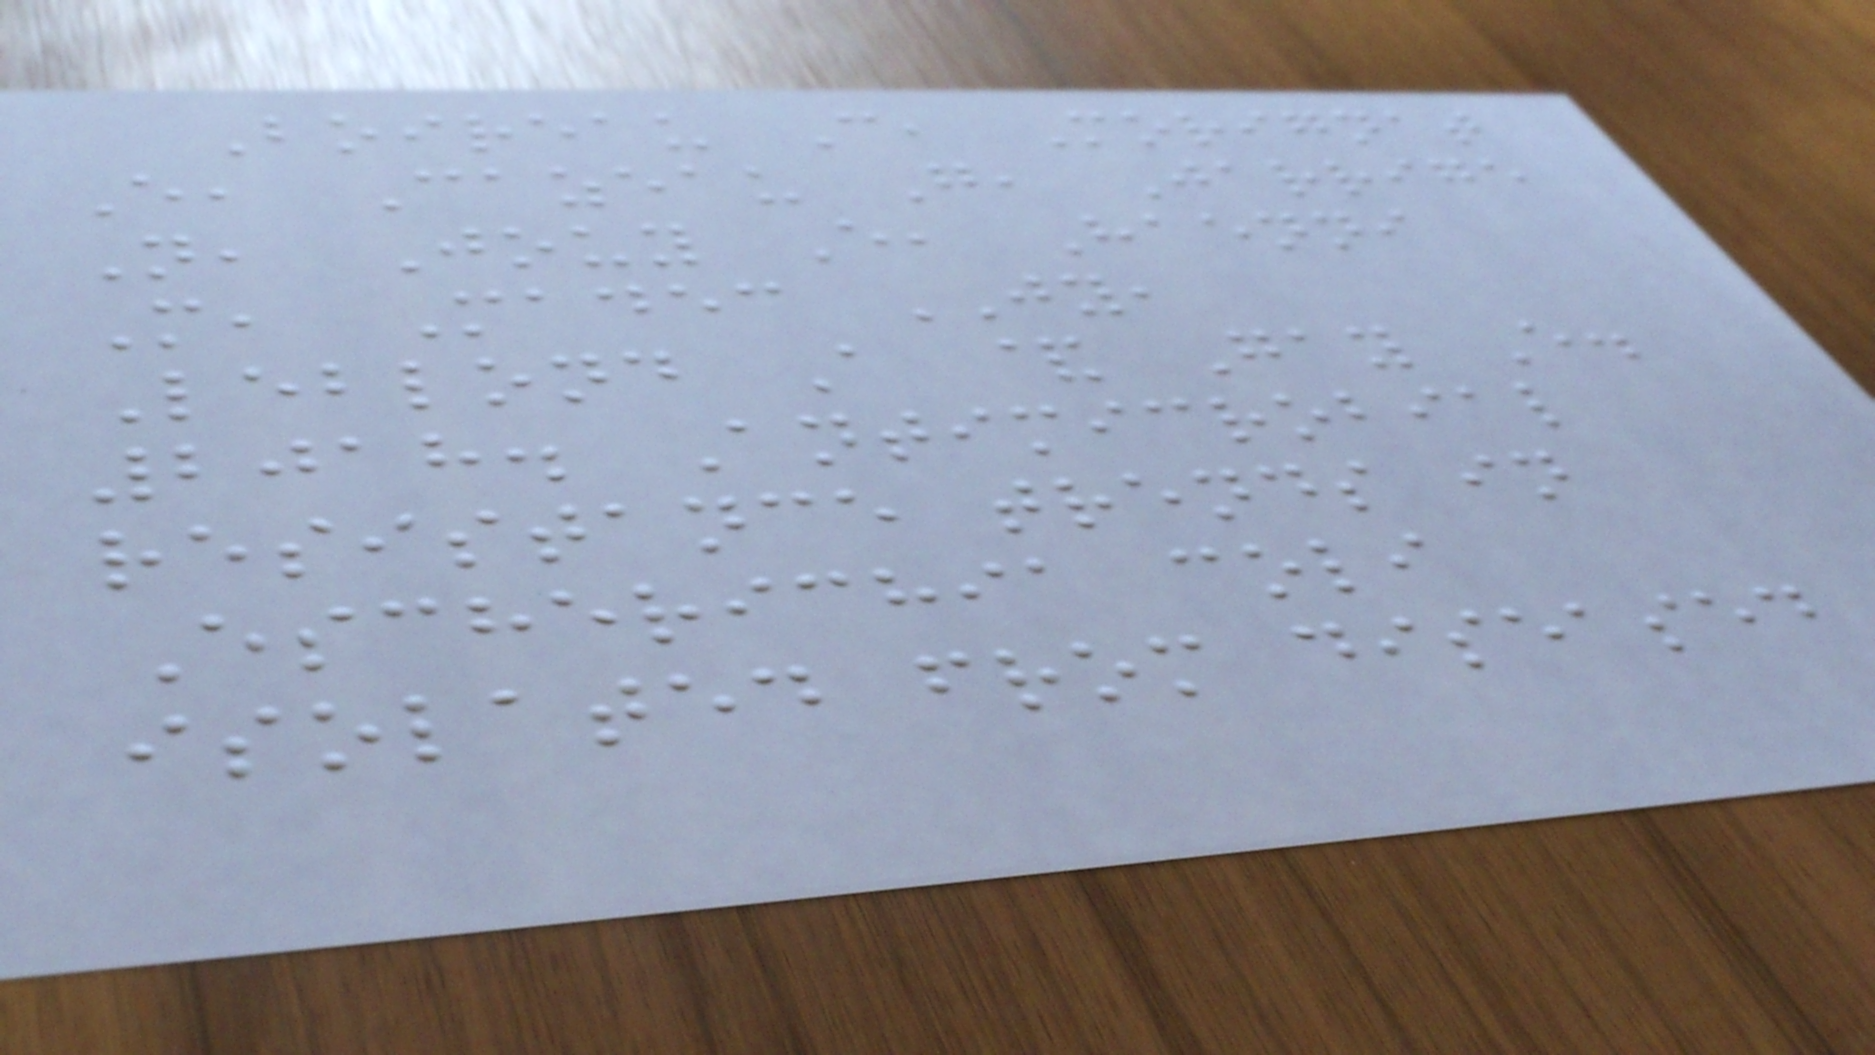Boireau C, Morignat
E, Cazeau G, Jarrige
N, Jouy E, Haenni
M, Madec JY,
Leblond A & Gay E.
2018. Antimicrobial
resistance trends in
Escherichia coli
isolated from diseased
